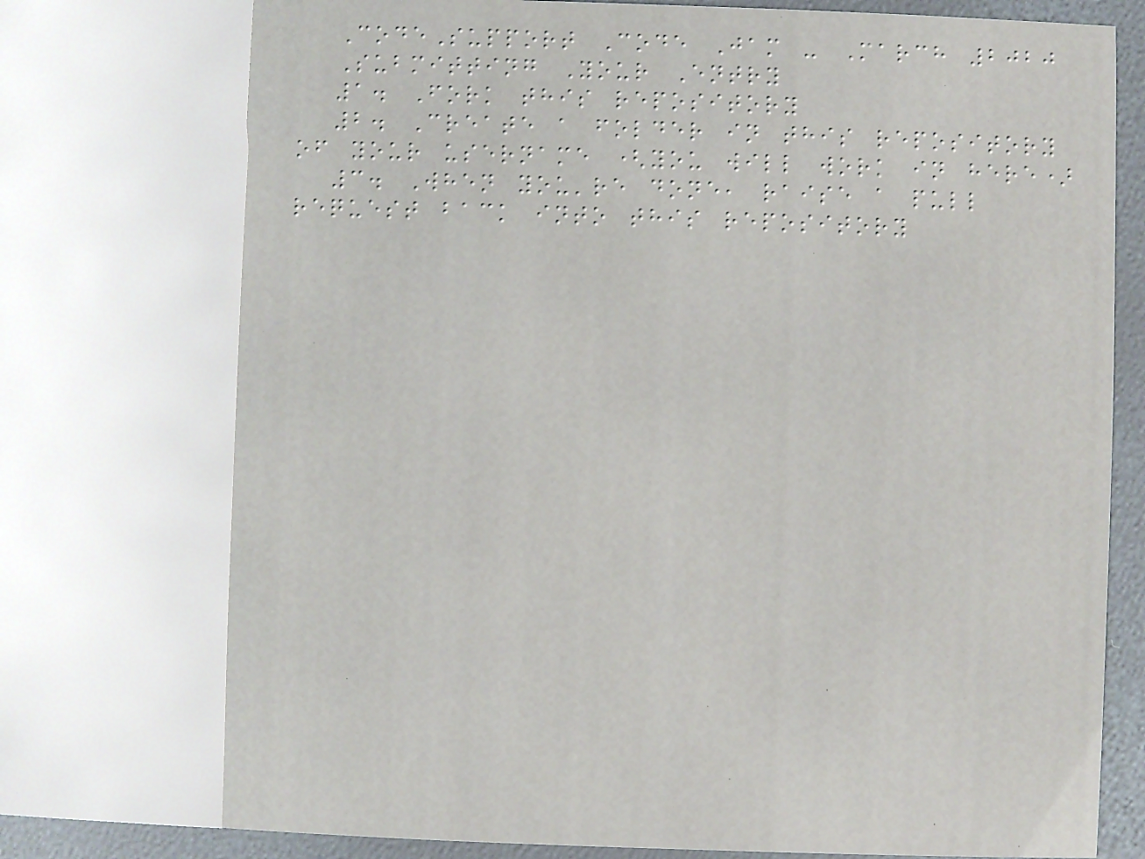CodeSupport Code Jam - March 2020
Submitting Your Entry
1. Fork this repository
2. Create a folder in this repository
of your username (you will work in here)
3. When you're done, raise a pull
request back into this repository
